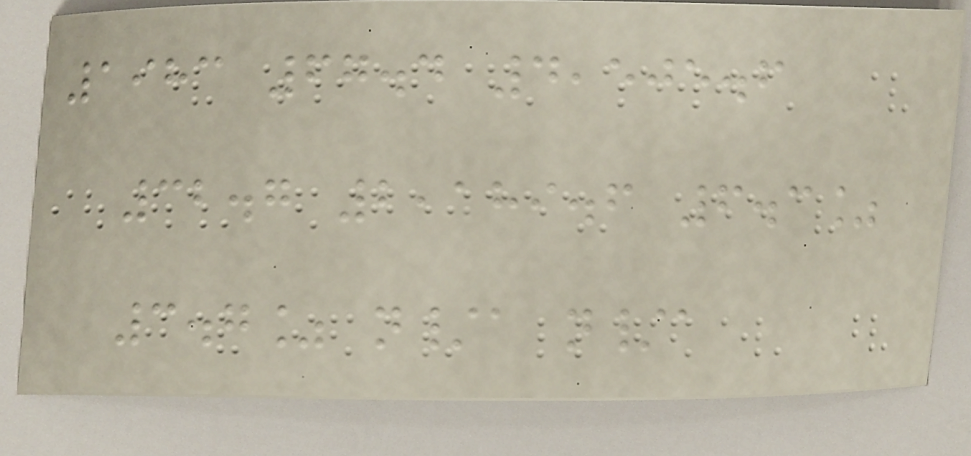1983 67.4 4,505.6
32.7 2,189.6 6.3%
3.7% n/a n/a
